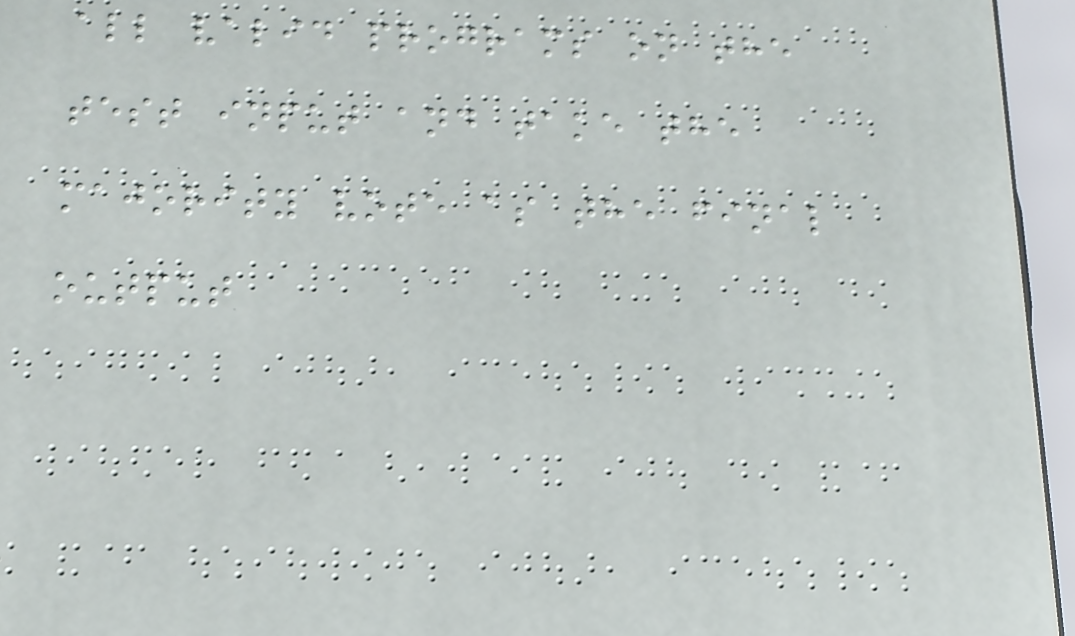all valid programs on the
test input and take the
majority vote as the final
output
